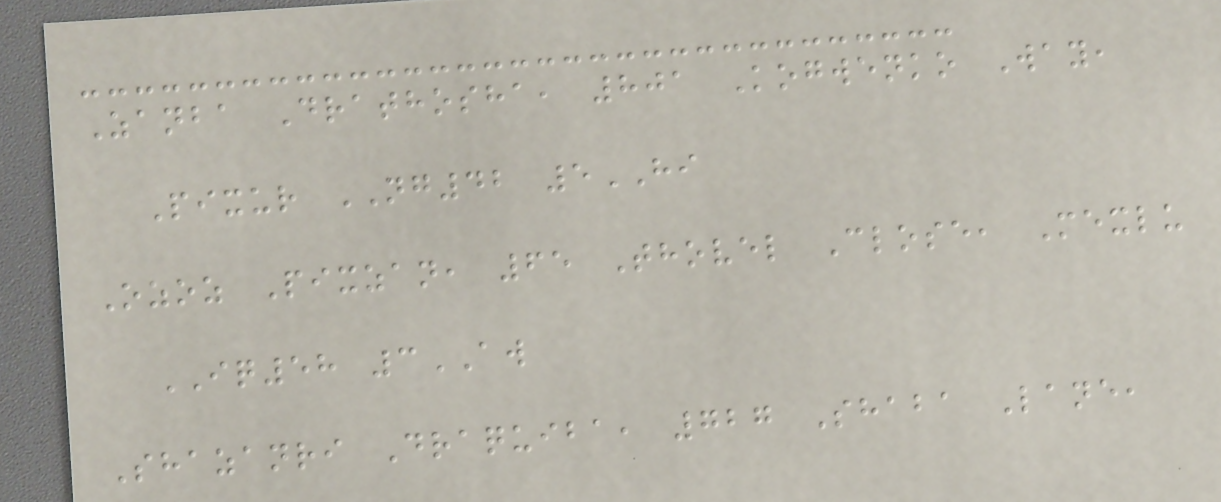Zanba Drathosha, 801 Kogwenko Way,
Pixur NG42 5HI
Ozoz Pixzan, 65 Thovel Close, Mexlu
IQ58 3AW
Shazanri Draquiba, 727 Shaba Lane,
